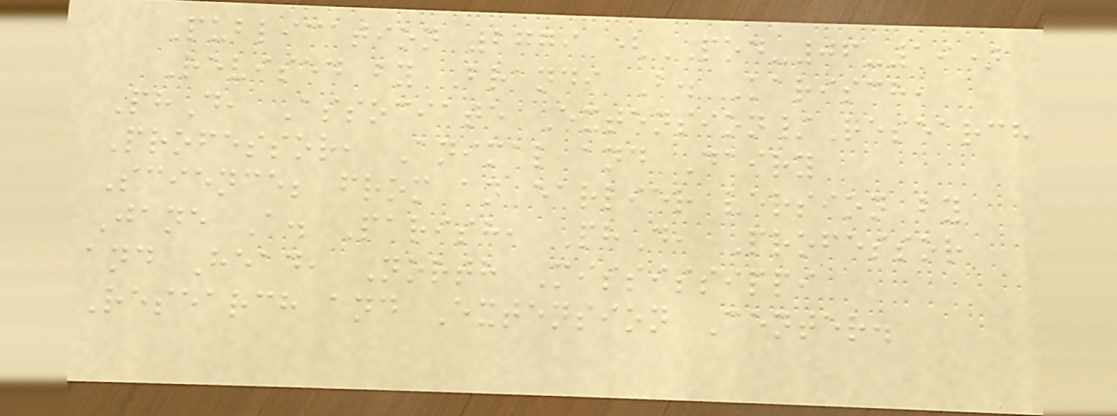Publication 2779 (POD-06-19)
Revised by Brandi B. Karisch,
PhD, Associate Extension/Research
Professor, Animal and Dairy
Science; from an earlier version by
Jane A. Parish, PhD, Professor
and Head, North Mississippi
Research and Extension Center.
